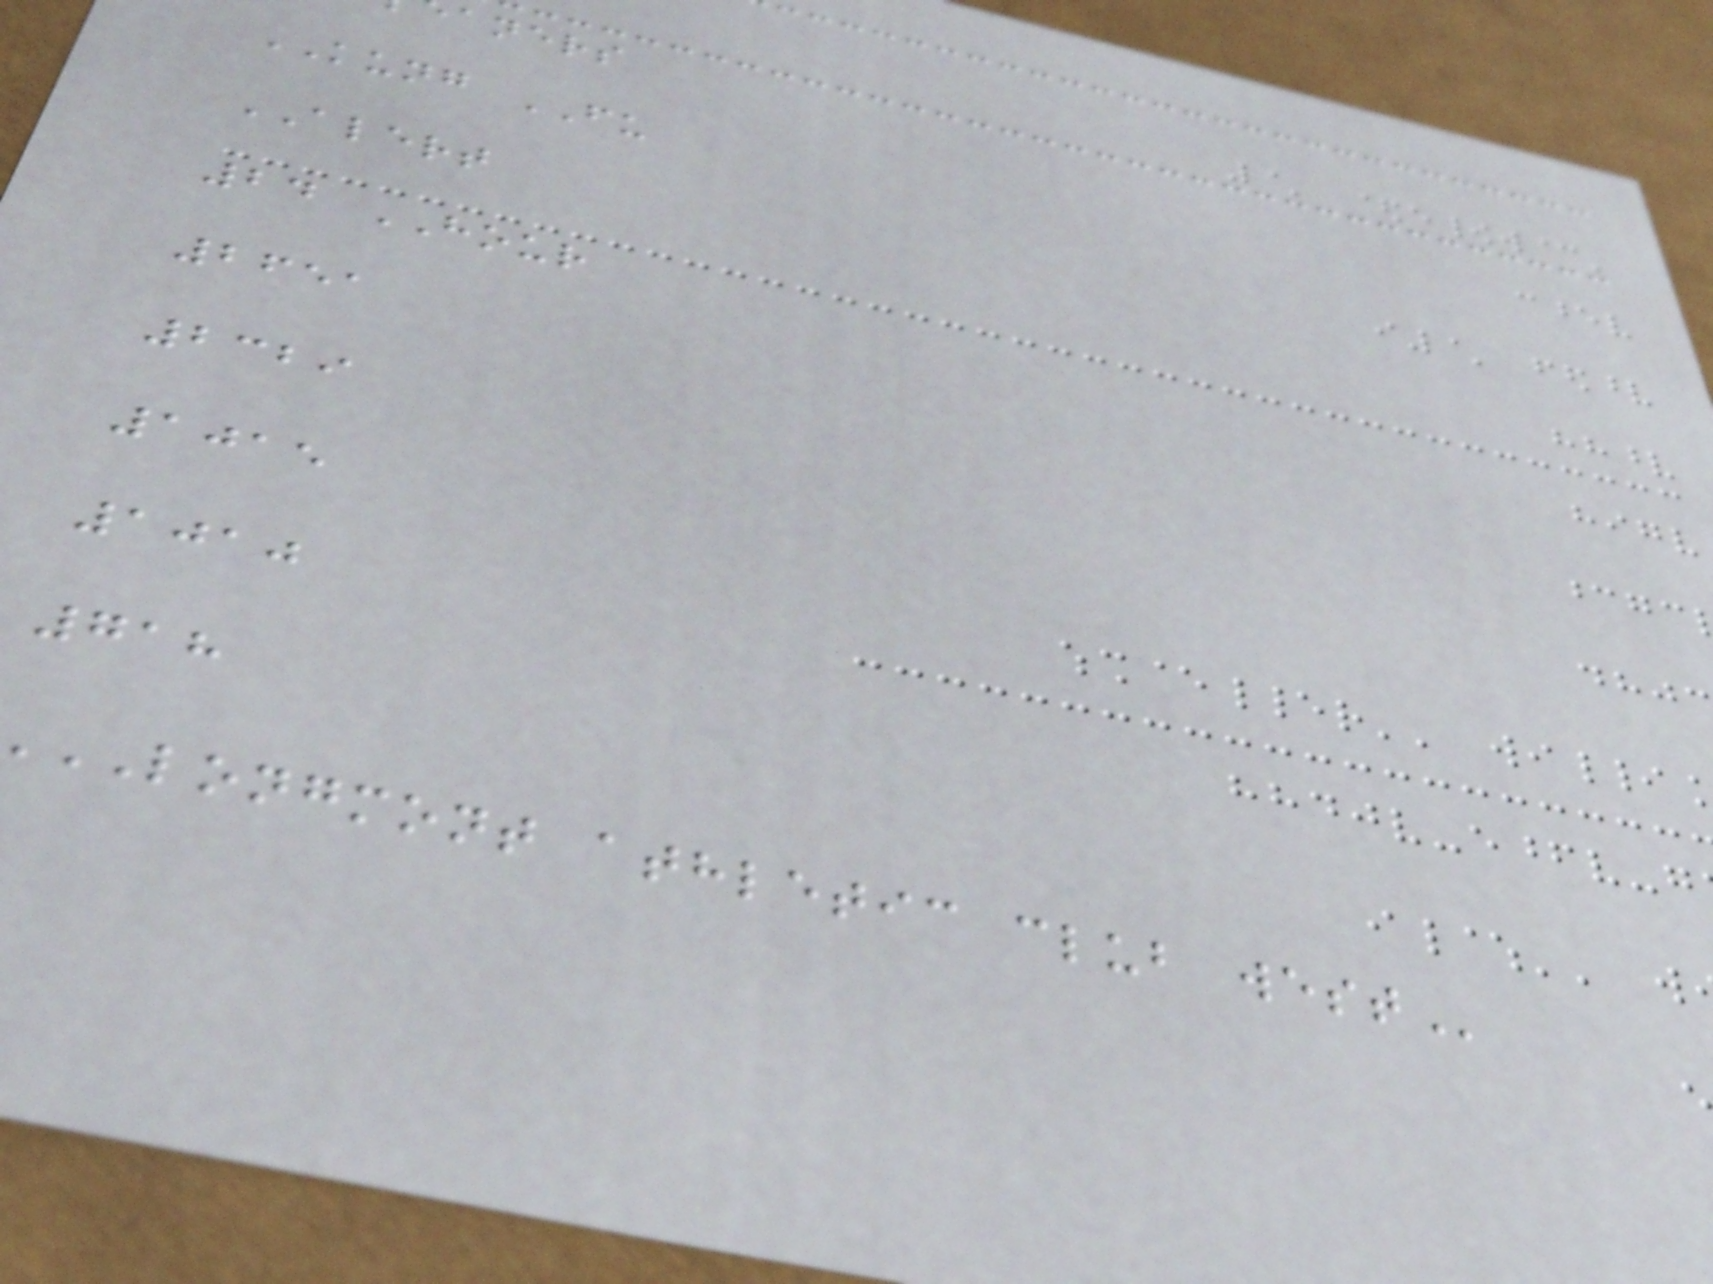aners
KUNG FU
ALERT
24 HOUR
2651
2329
1015
1010
718
LONGMONT athletic club
